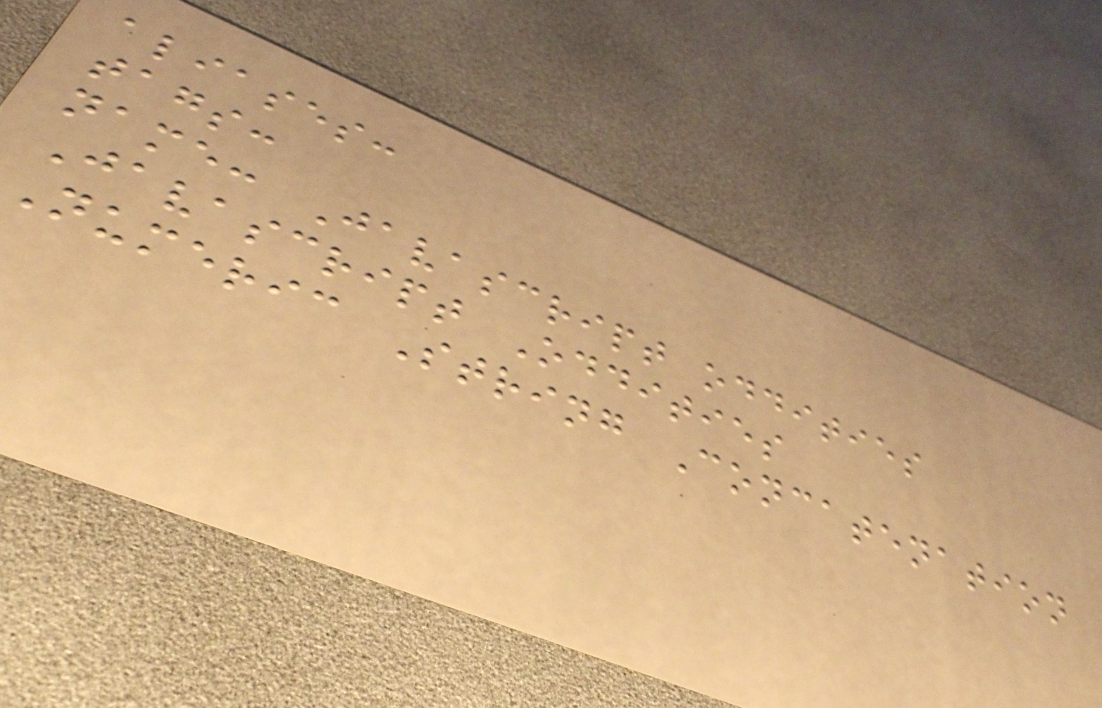aliases:
tags:
name: Javascript oddities
Javascript Oddities
Numeric String Concatenation
